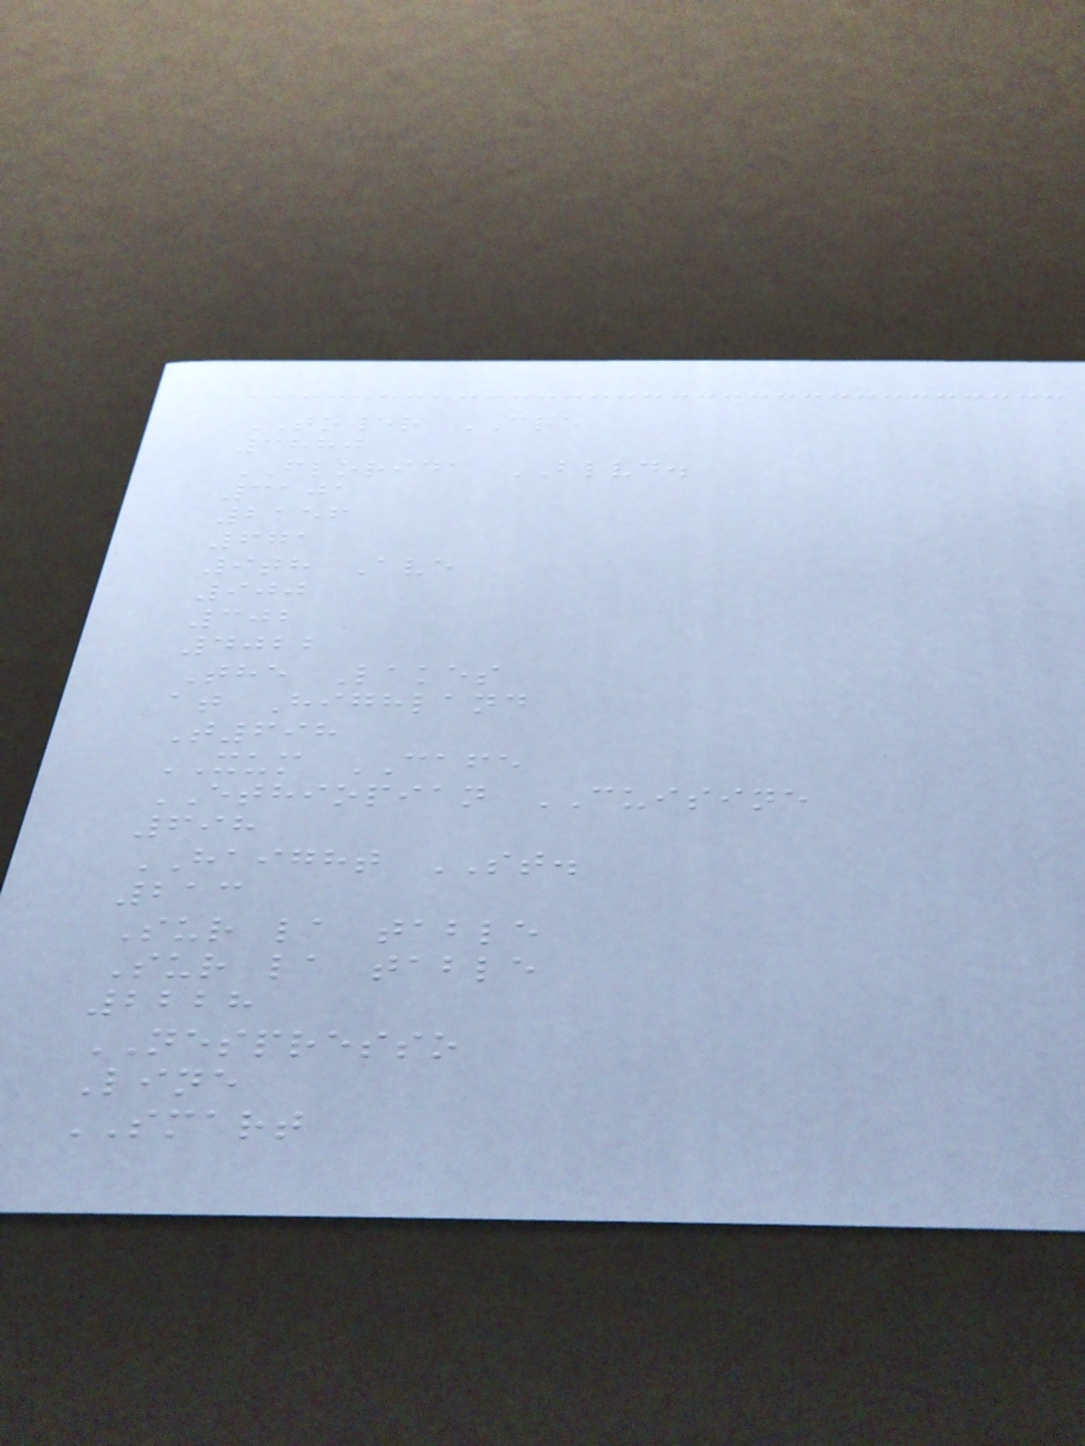TOWER CRE
3880
FLORIDA BLVD.
3101
2156
671
9th Ave
900
302
4022
The Lakes
at Highland
T698
XUM CAFE
ETHIOPIAN CUISINE
698
HAIGHT ST.
213
Sur la table
Sur la table
2228
NESPRESSO
Line
SMART
